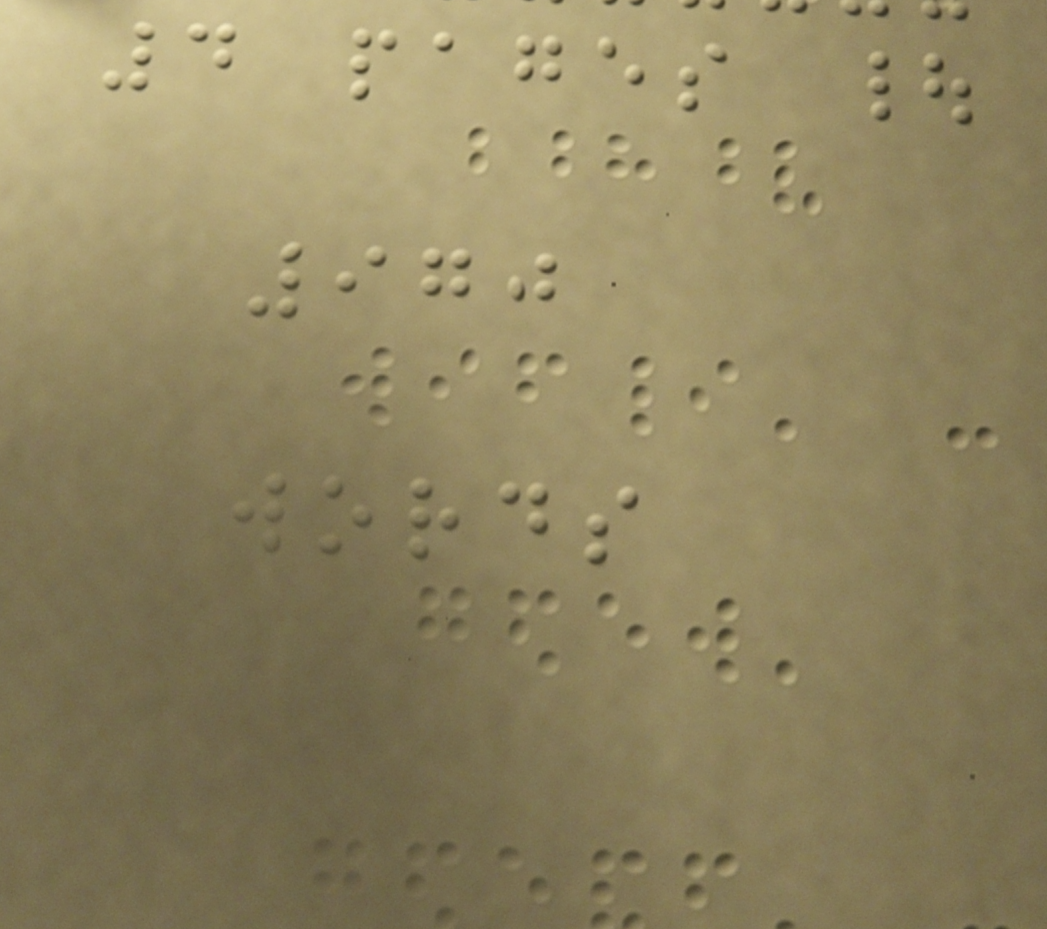4 pages |
970
words
